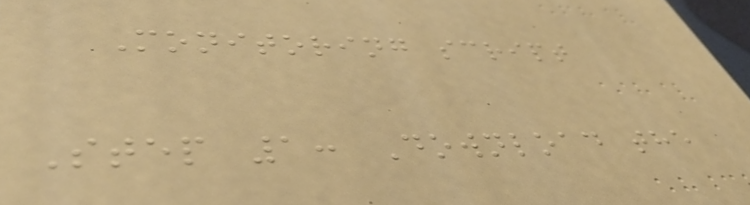Monitoring script
Step 1: Download the
